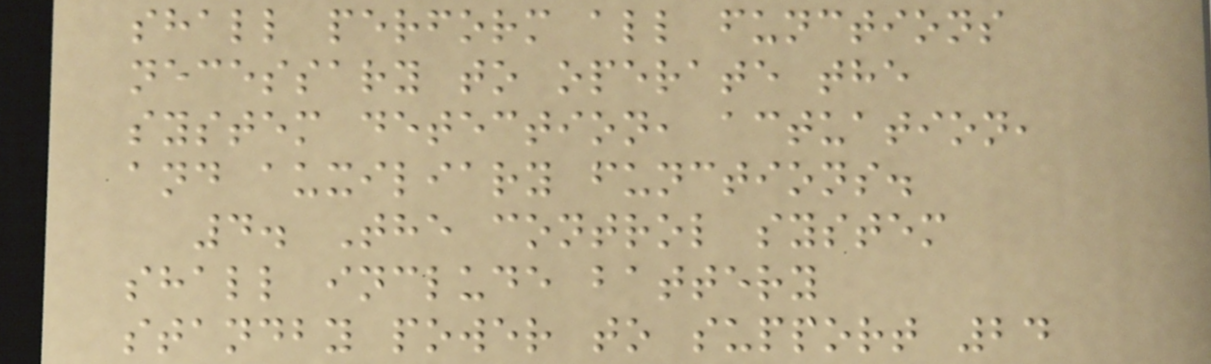shall perform all functions
necessary to operate the
system detection, actuation,
and auxiliary functions.
4. The control system
shall include battery
standby power to support 24
